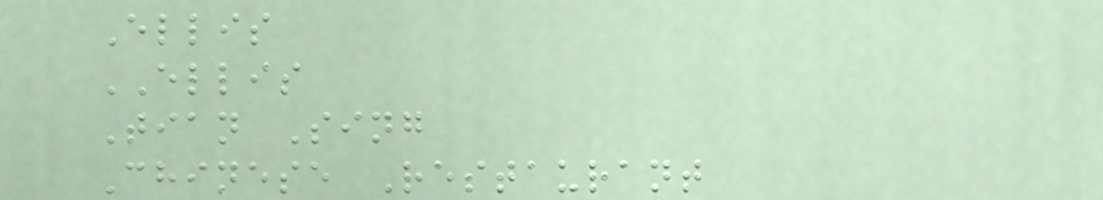Ellis
ELLIS
Tian Sing
Chinese Restaurant
